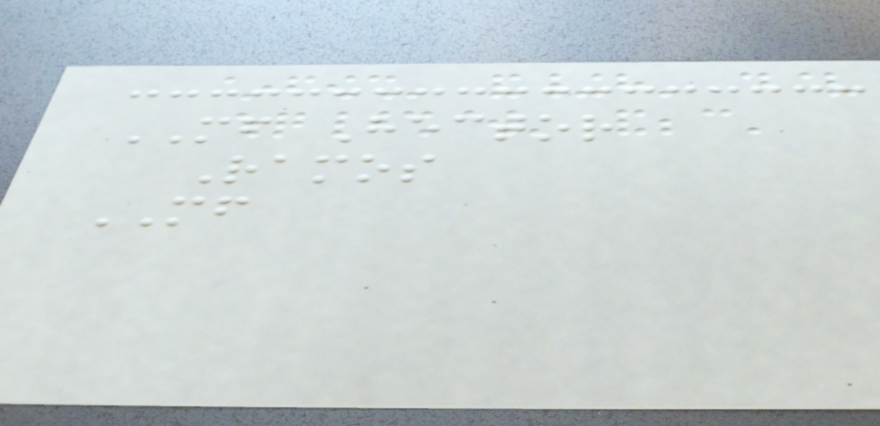MF Hector
Ramos
MF
